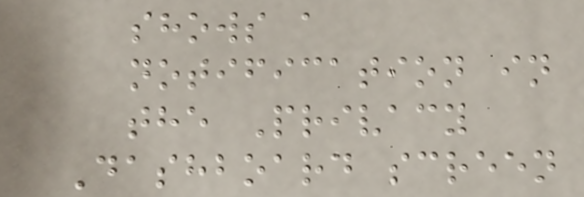shows a
notification in
the Privacy
Dashboard screen
